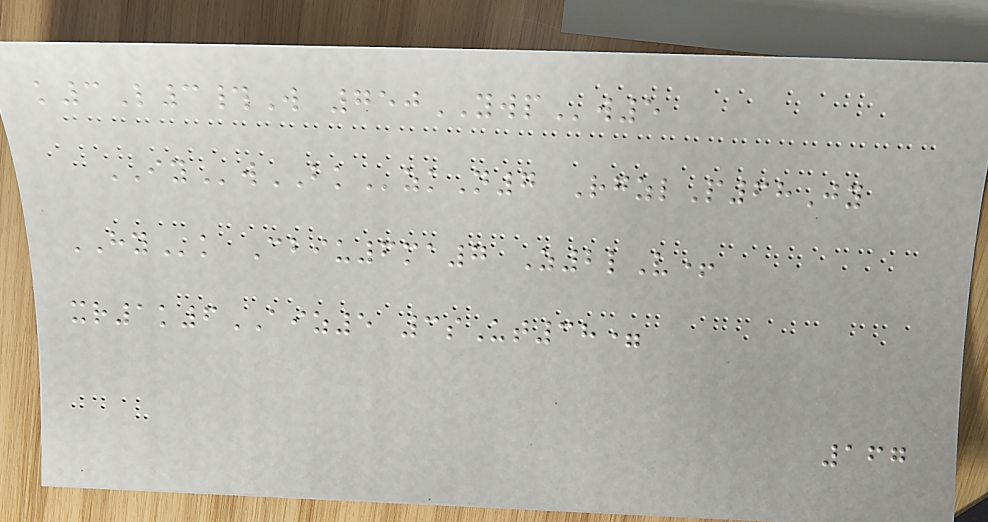k3L3#W 750YWPw5
IYwBKzkN7 RgzlP68Jy
HYk Cbiu6ma7 Z2lV+
xr1k6AIZ5 3sUt38=
167
